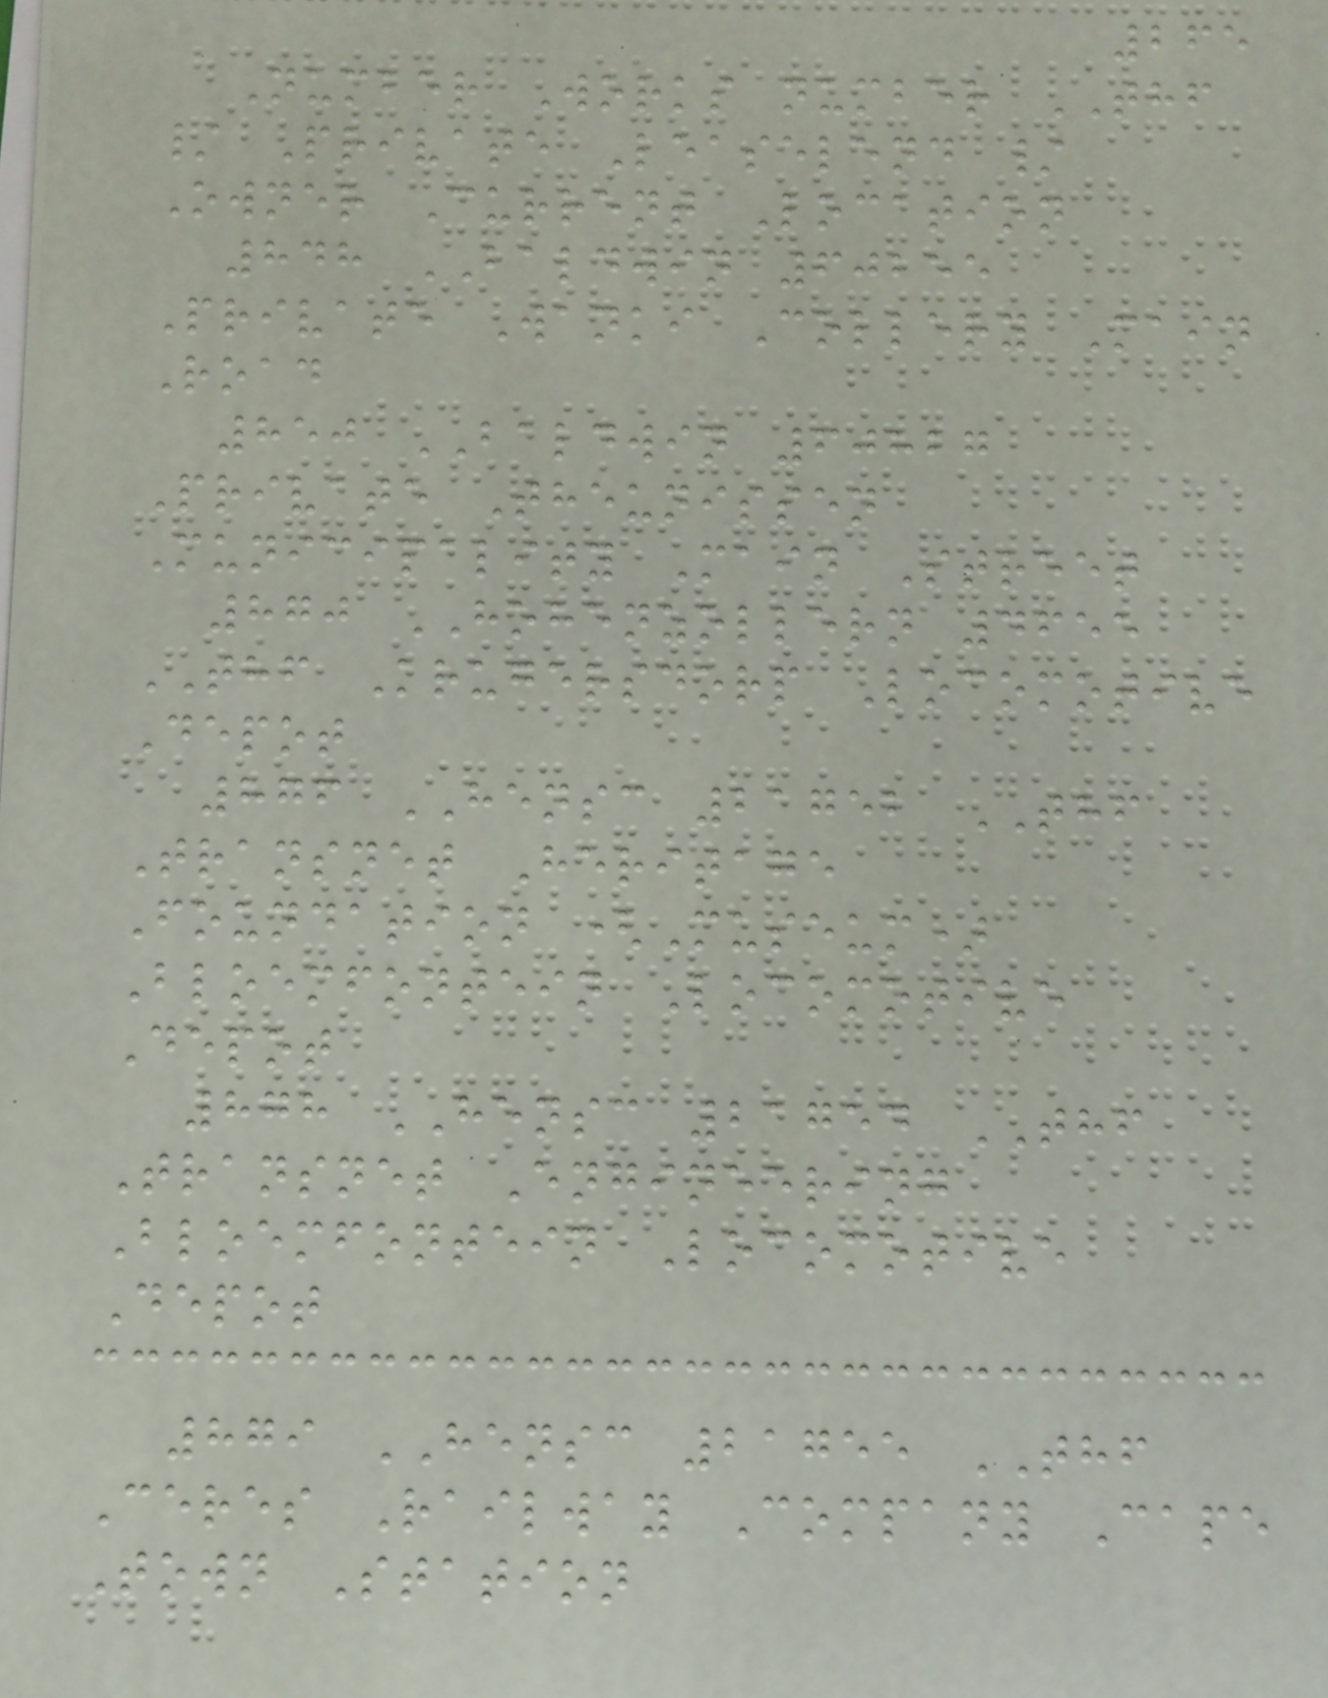265
Number Works number THF
/ Private Leaselend /
Owner Current Location
848 BALDWIN 60255
Private Wanki Collery Main
Road
850 BALDWIN 60827
Private Theunissen
Municipality Main Street
870 HOHENZOLLERN 4655
THF Krugersdorp Locomotive
Depot
876 HENSC 21752 THF
Transnet Heritage
Foundation (Museum)
Bloemfontein Locomotive
Depot
878 HENSC 21754 THF
Transnet Engineering
Bloemfontein Locomotive
Depot
879 HENSC 21755 THF
Ceres Railway Company Cape
Town Station
